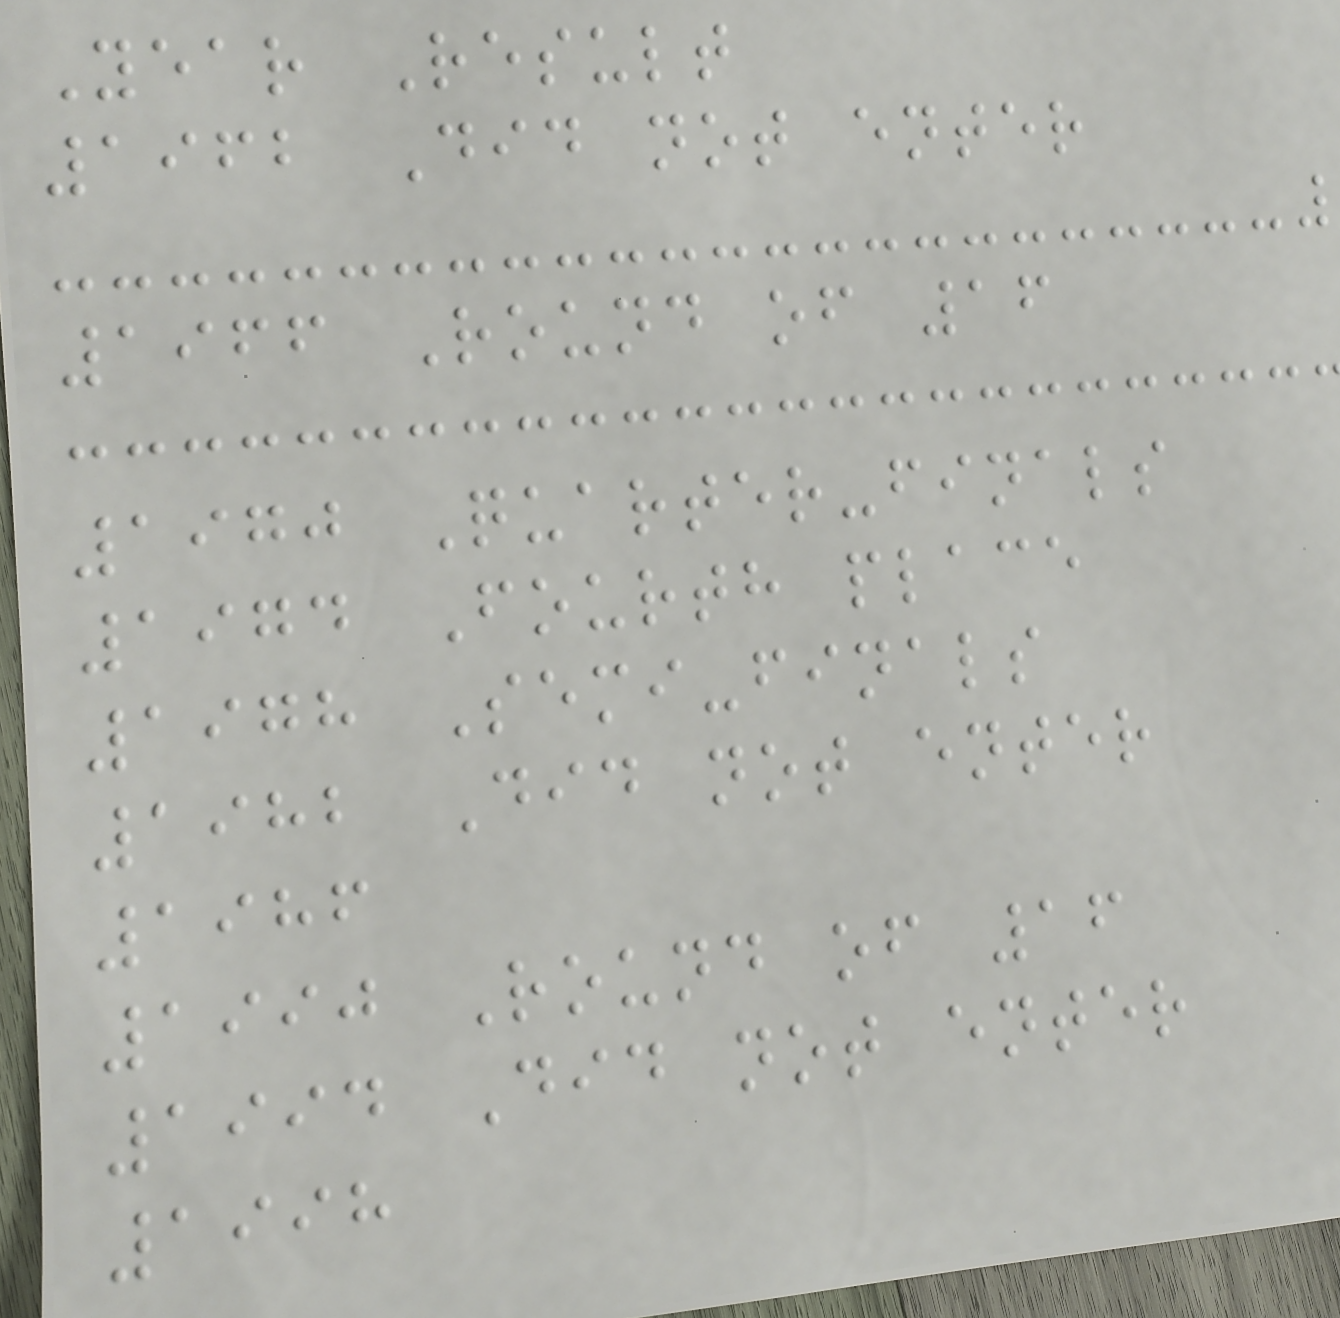Year Result
1962 Did not enter
1966 Round of 16
1970 Quarter-finals
1974 Fourth place
1978 Semi-finals
1982 Did not enter
1986
1990 Round of 16
1994 Did not enter
1998
